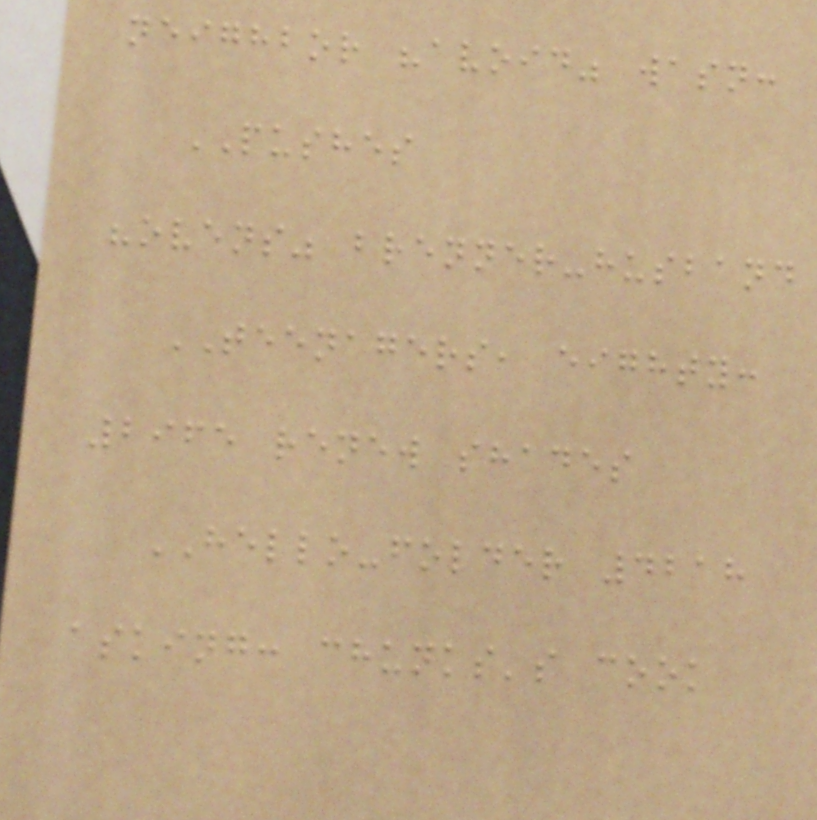neighbor "avoid" wasn:
PUSHES
"ovens" brenner-husband
TEENAGERS, eighty:
2965 renew shades
HELLO-folder 4218
asking: chunks's cook
